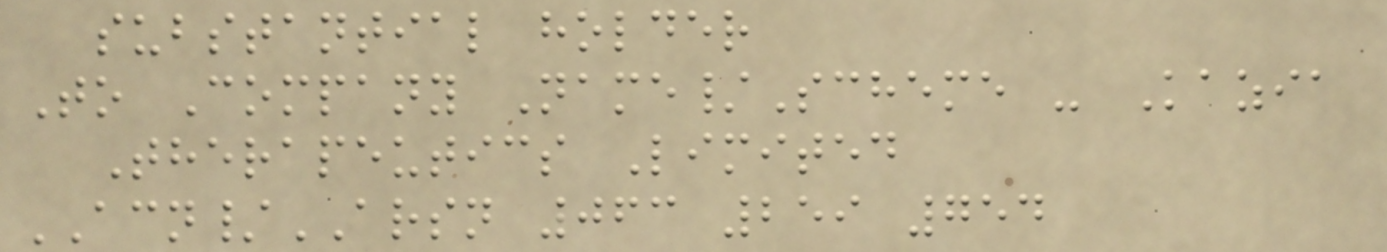substantial holder
To Company Name/Scheme - Kazia
Therapeutics Limited
ACN/ARSN 063 259 754
